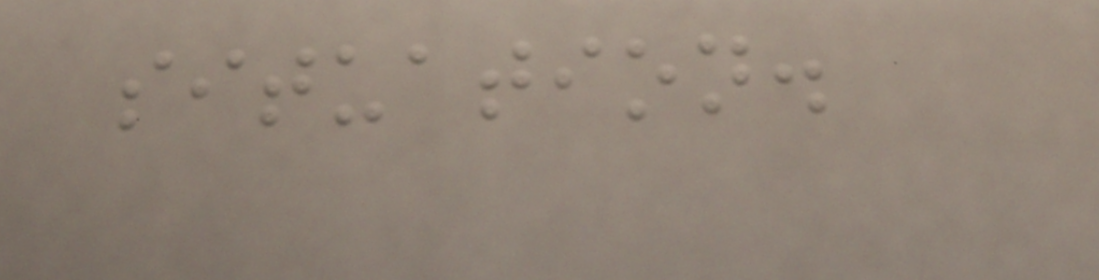situation.
